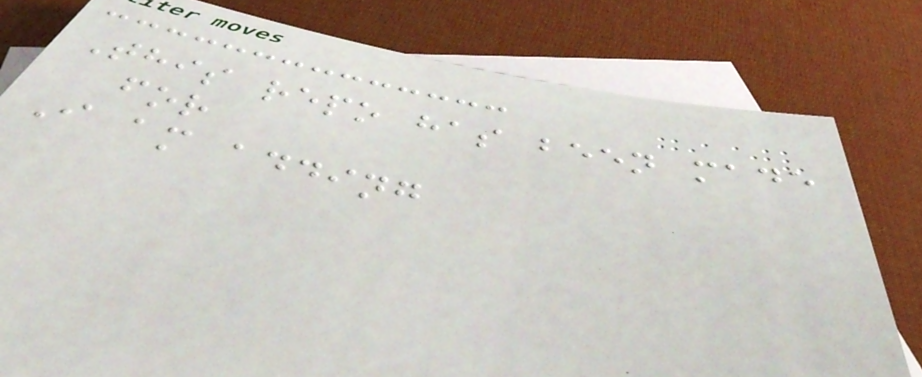This repo has been made
for
I am adding
